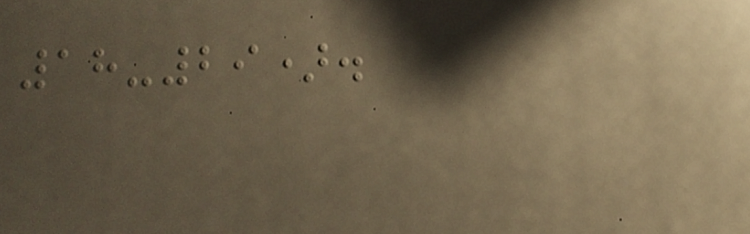18-29).
